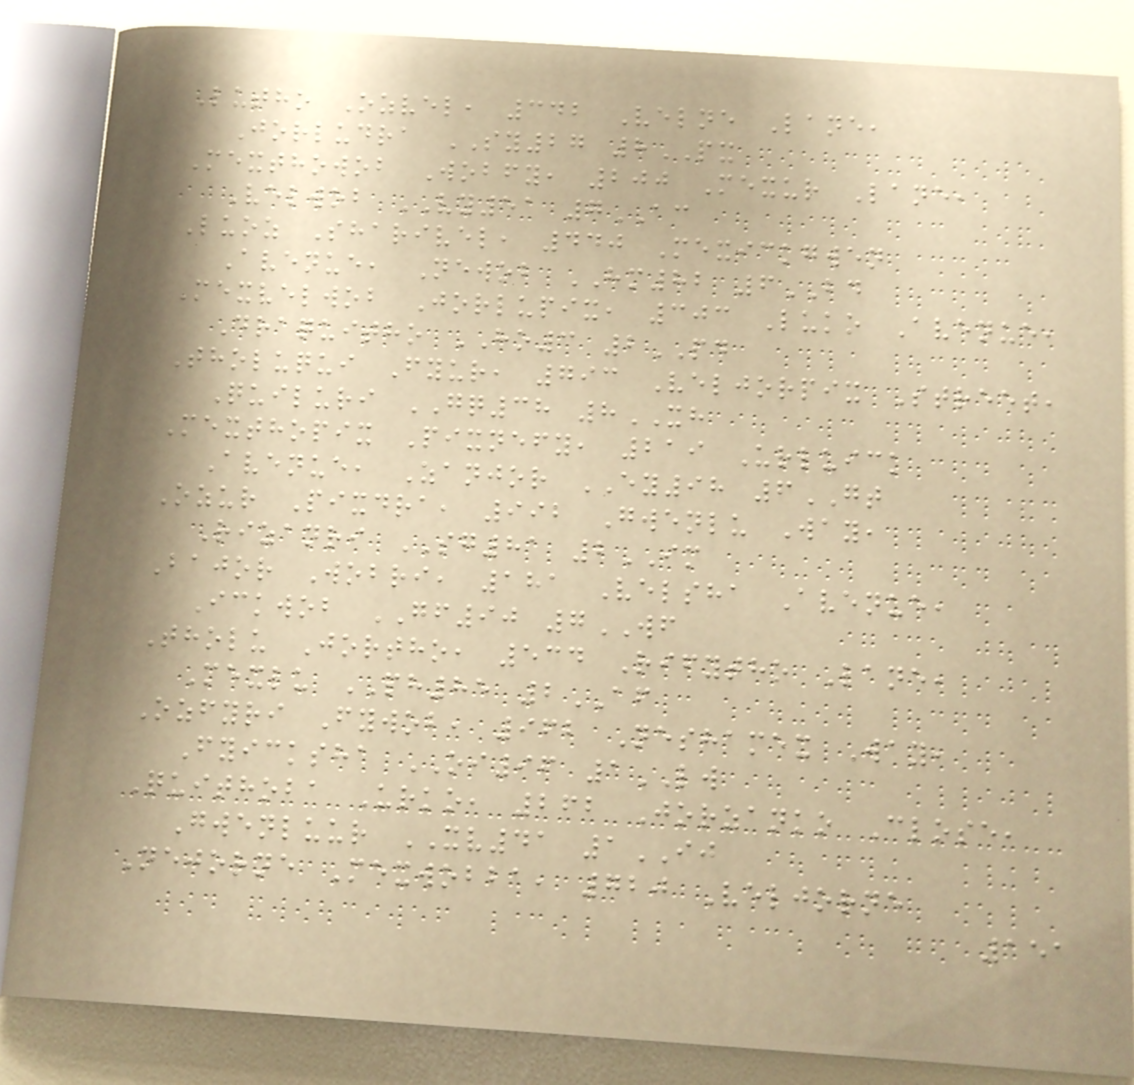Lutho Ozvel, 342 Velne Lane,
Jorludra SY27 8PX
Mexthowob Wobfy, 200 Mexur Lane,
Velwob VY51 7AC
Luoz Sharivel, 440 Mexickgwen
Avenue, Newob HM82 6BD
Mexvelwob Jorlupix, 303 Luko Avenue,
Draquitho HO3 2PD
Tholuqui Fyur, 793 Veljorpix Street,
Quiluri GQ38 8XH
Mexthopix Pixnefy, 219 Urluick
Avenue, Zanjor EY98 6GT
Ozur Pixdra, 992 Gwenlu Way,
Rizanri SG81 2IM
Bajor Wobri, 181 Velsha Avenue,
Ickwob GF90 7WF
Tholu Jortho, 534 Rifytho Lane,
Mexlu PH85 2AF
Ozfyri Fywob, 962 Neshamex Way,
Fyicksha OI96 1LW
Quithoba Urko, 262 Jorzanko Close,
Gwenluur XV41 1IJ
Nejorne Mexwobba, 720 Veljorne
151
